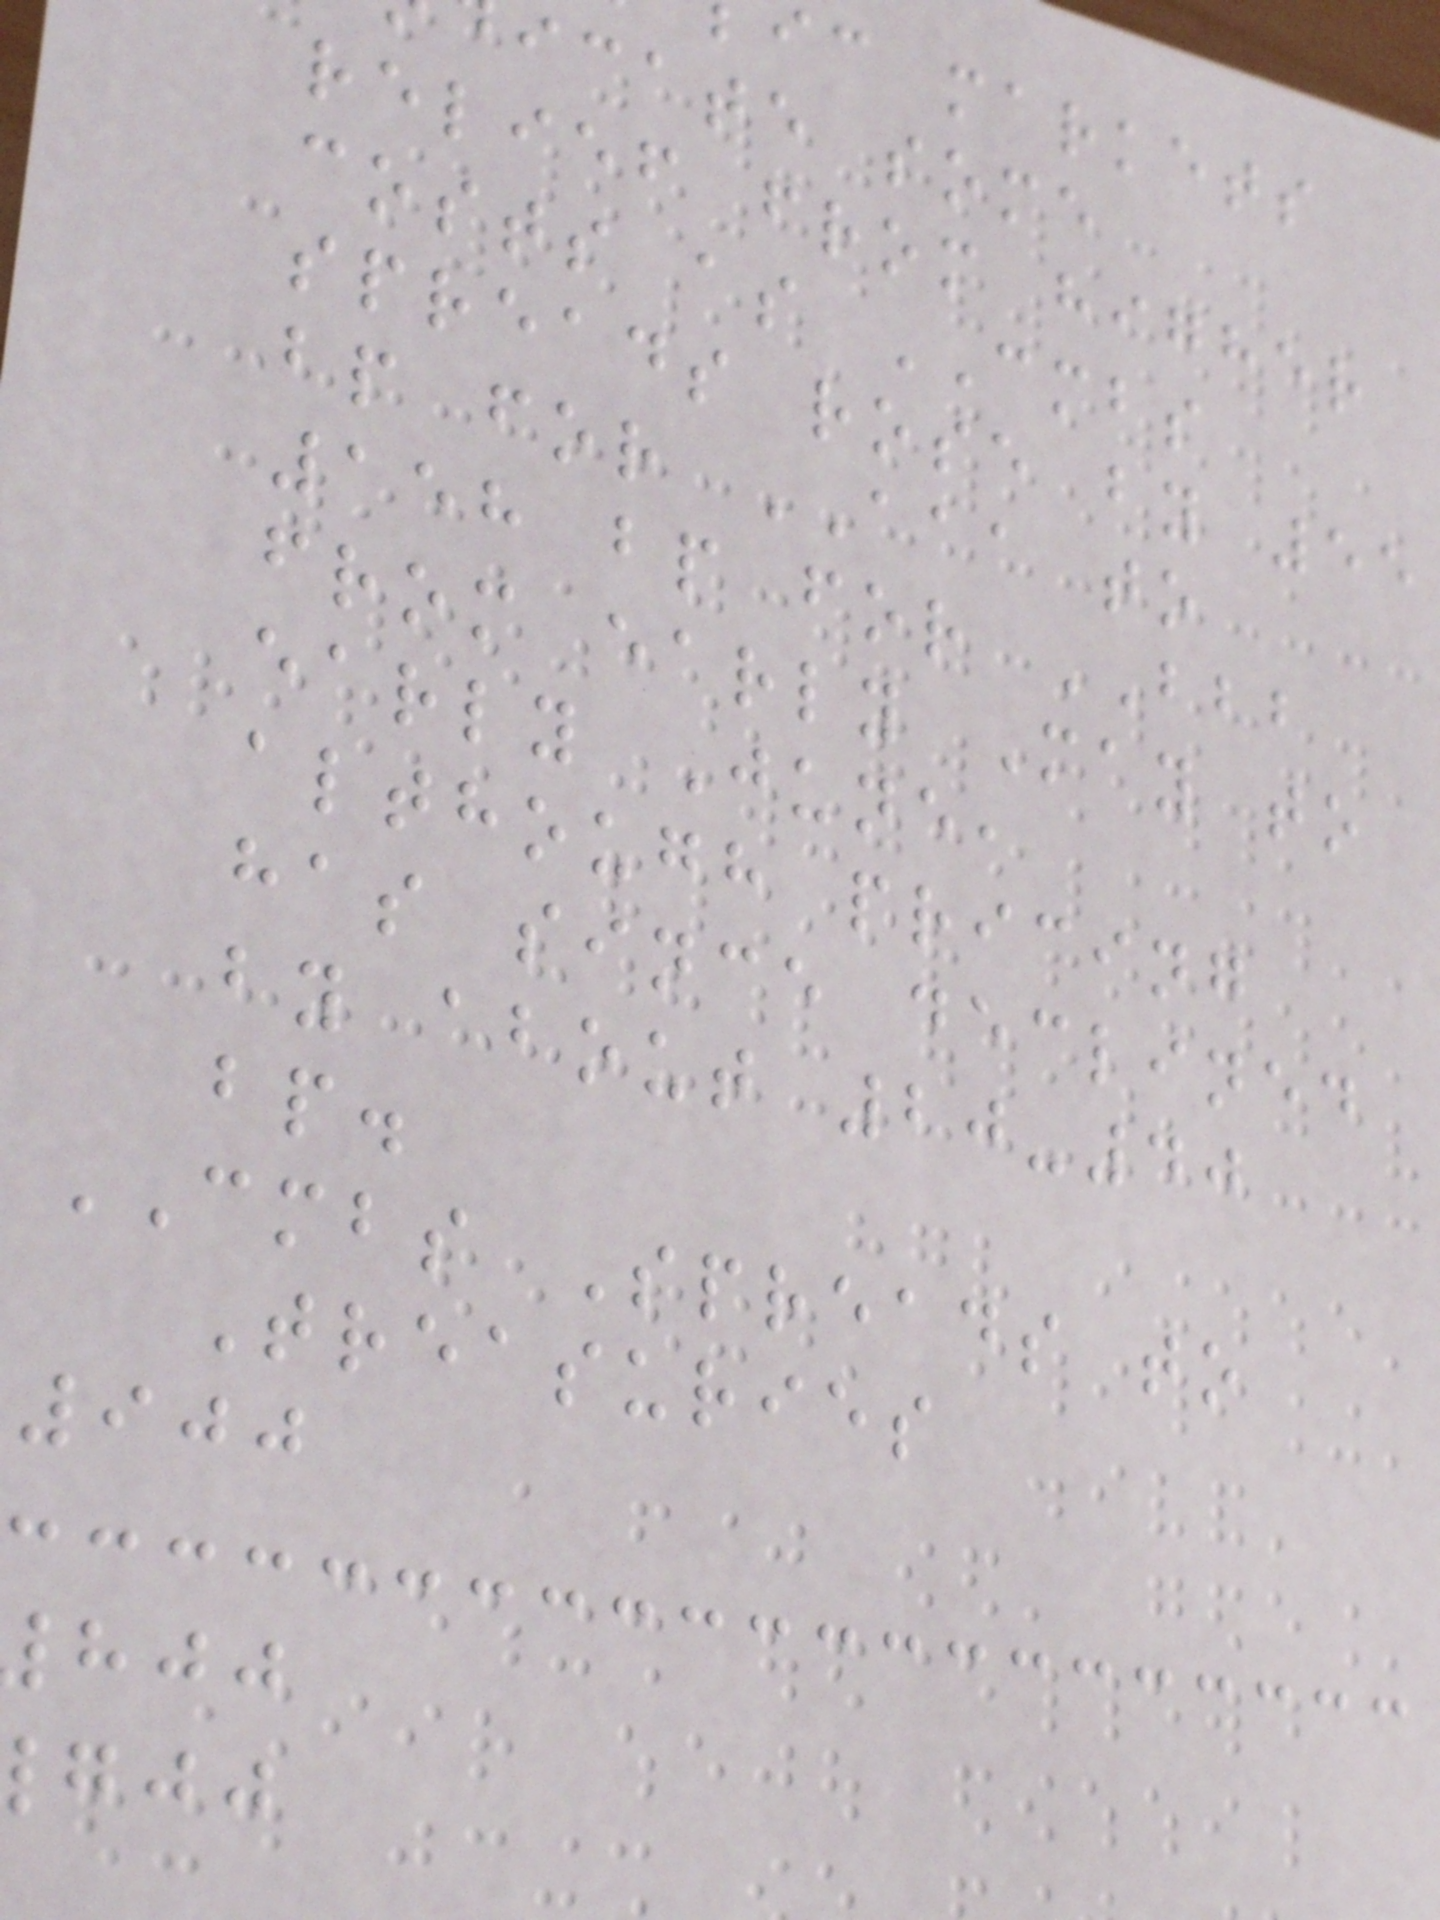ic markets
icate some
relief from higher
costs as CMBS
spreads rose by 55
bp for AAA to
158 bp for BBB
from early May to
early June,
although pricing
has since declined
by about 20-40
bp.
CMBS Spreads to
Treasuries
900
